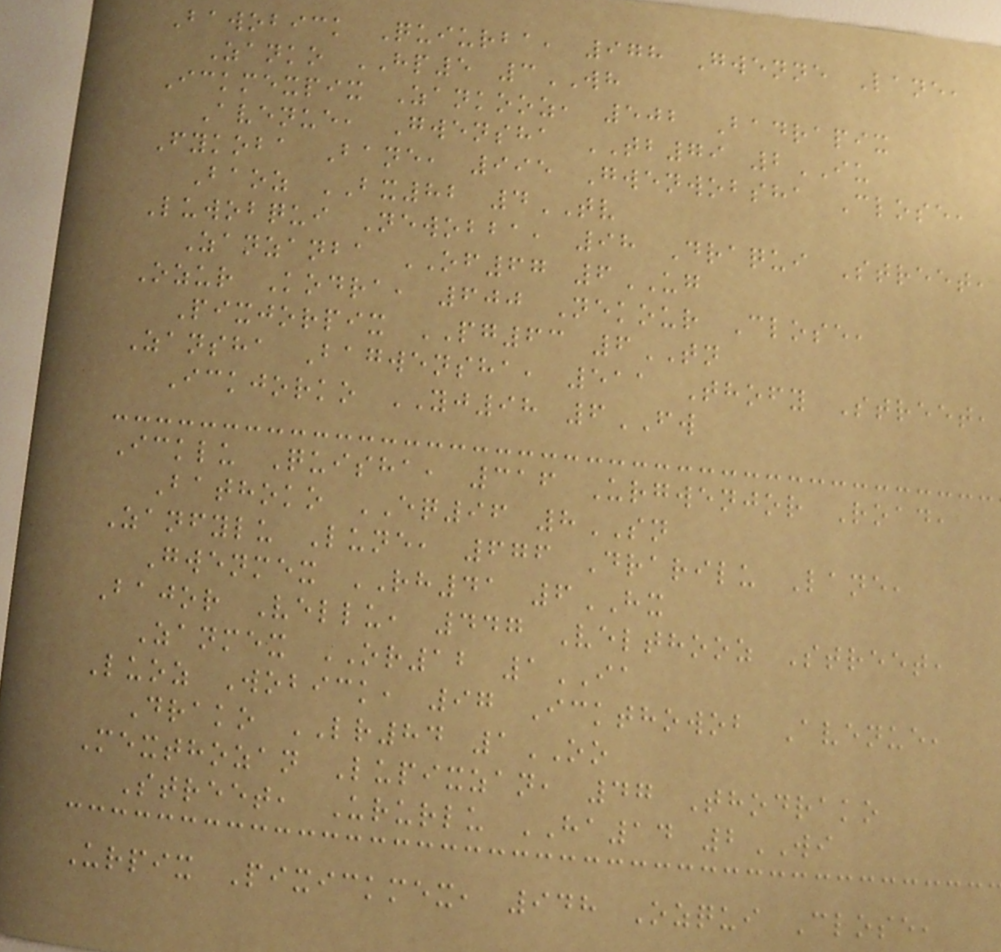Bawobick Quiurba, 978 Gwenne Lane,
Zanko HP5 3WH
Ickmexpix Zankooz, 502 Badrapix
Avenue, Gwensha TB79 2IU
Fykoba Bane, 995 Gwenwobsha Close,
Baoz BX82 4TV
Luwobqui Newobba, 98 Draqui Street,
Zanzanba OF67 6UG
Ozur Kodra, 600 Nekour Close,
Pixjorpix PG63 6TN
Zansha Bagwensha, 511 Thofy Street,
Ickjorko YJ98 6FW
Icklu Quisha, 316 Urgwenjor Road,
Bathoko EQ96 8SN
Zanfylu Lune, 676 Drarilu Lane,
Gwenmex RH41 6HX
Bajor Vellu, 447 Velthooz Street,
Zanmex OR12 1IA
Luoz Wobick, 97 Ickthowob Avenue,
Drako LR84 1OO
Mexthozan Lupixzan, 47 Thodrako
Street, Ururlu HA14 2WI
Urpix Pixickmex, 948 Ozqui Close,
